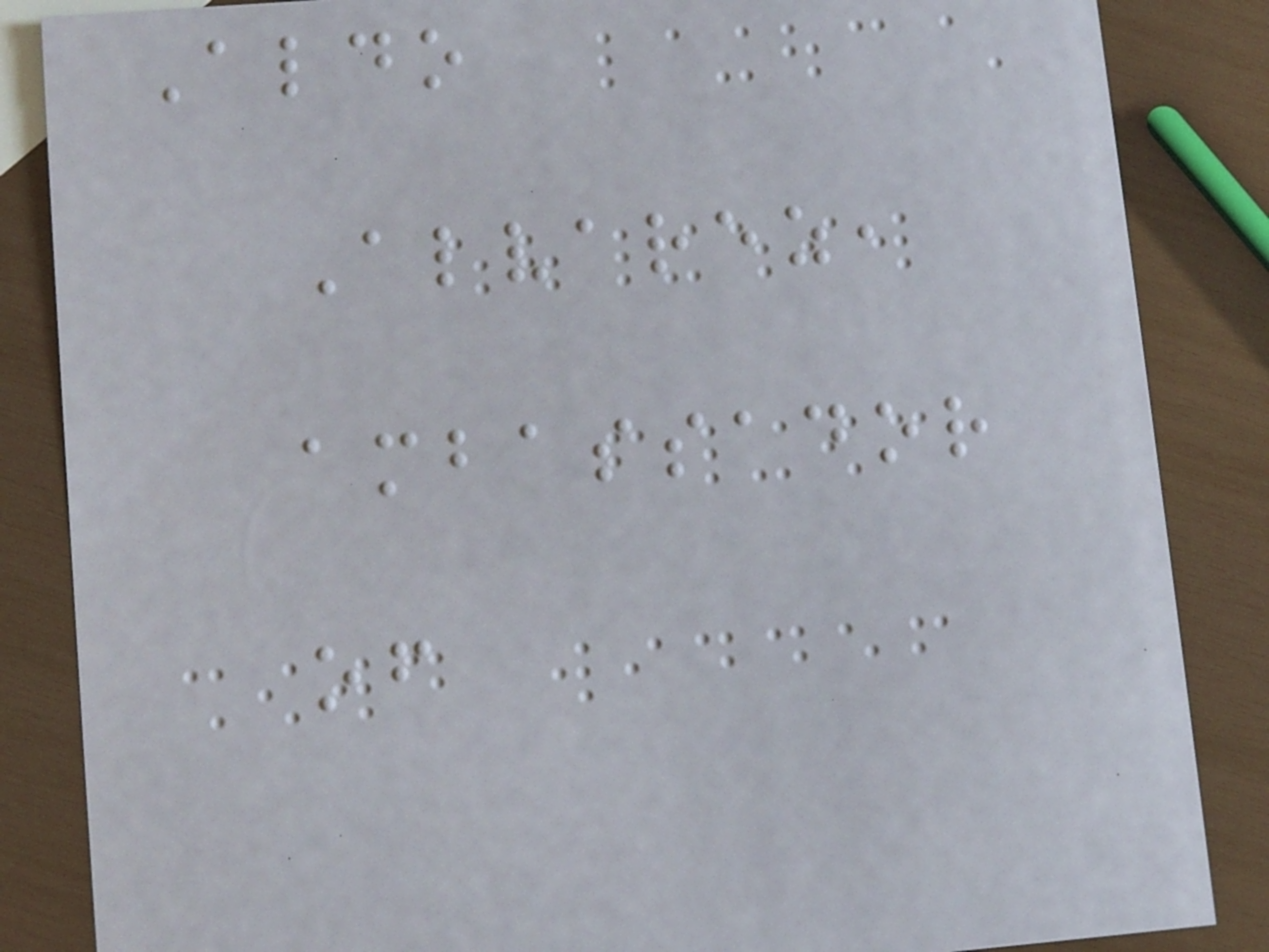Aldo
Alvarez,
ambassador
of
